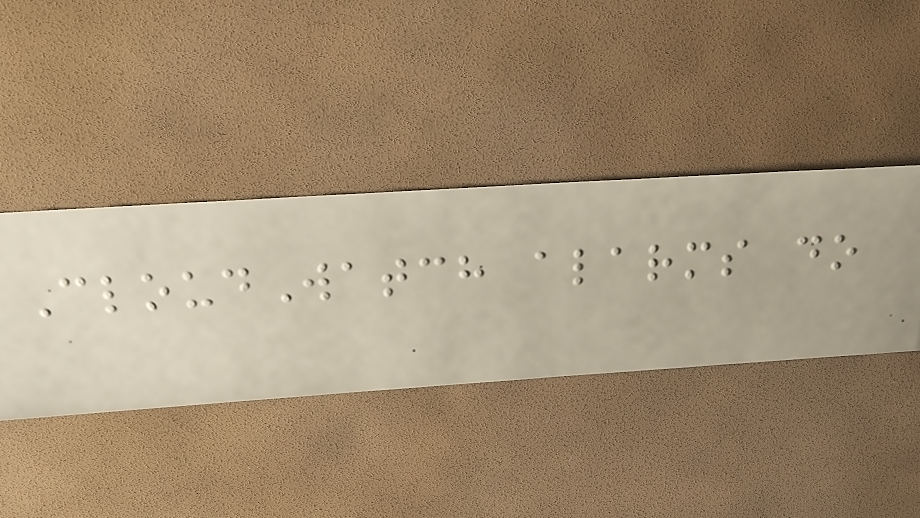CloudWatch alarms do
